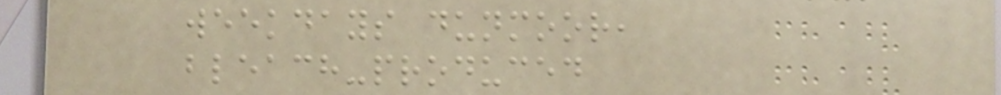weekdays dunmoor,
bleach-produced
